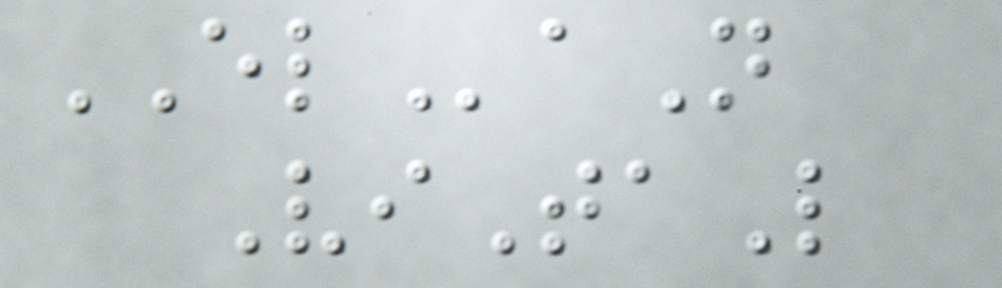ELaN
ViTaL
